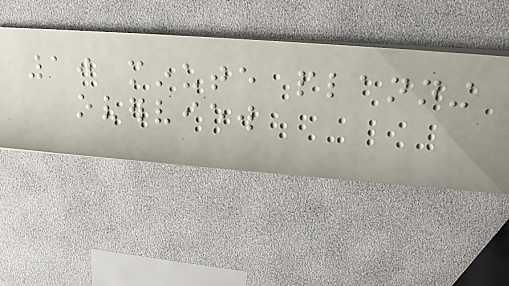10 minute planning
overview
